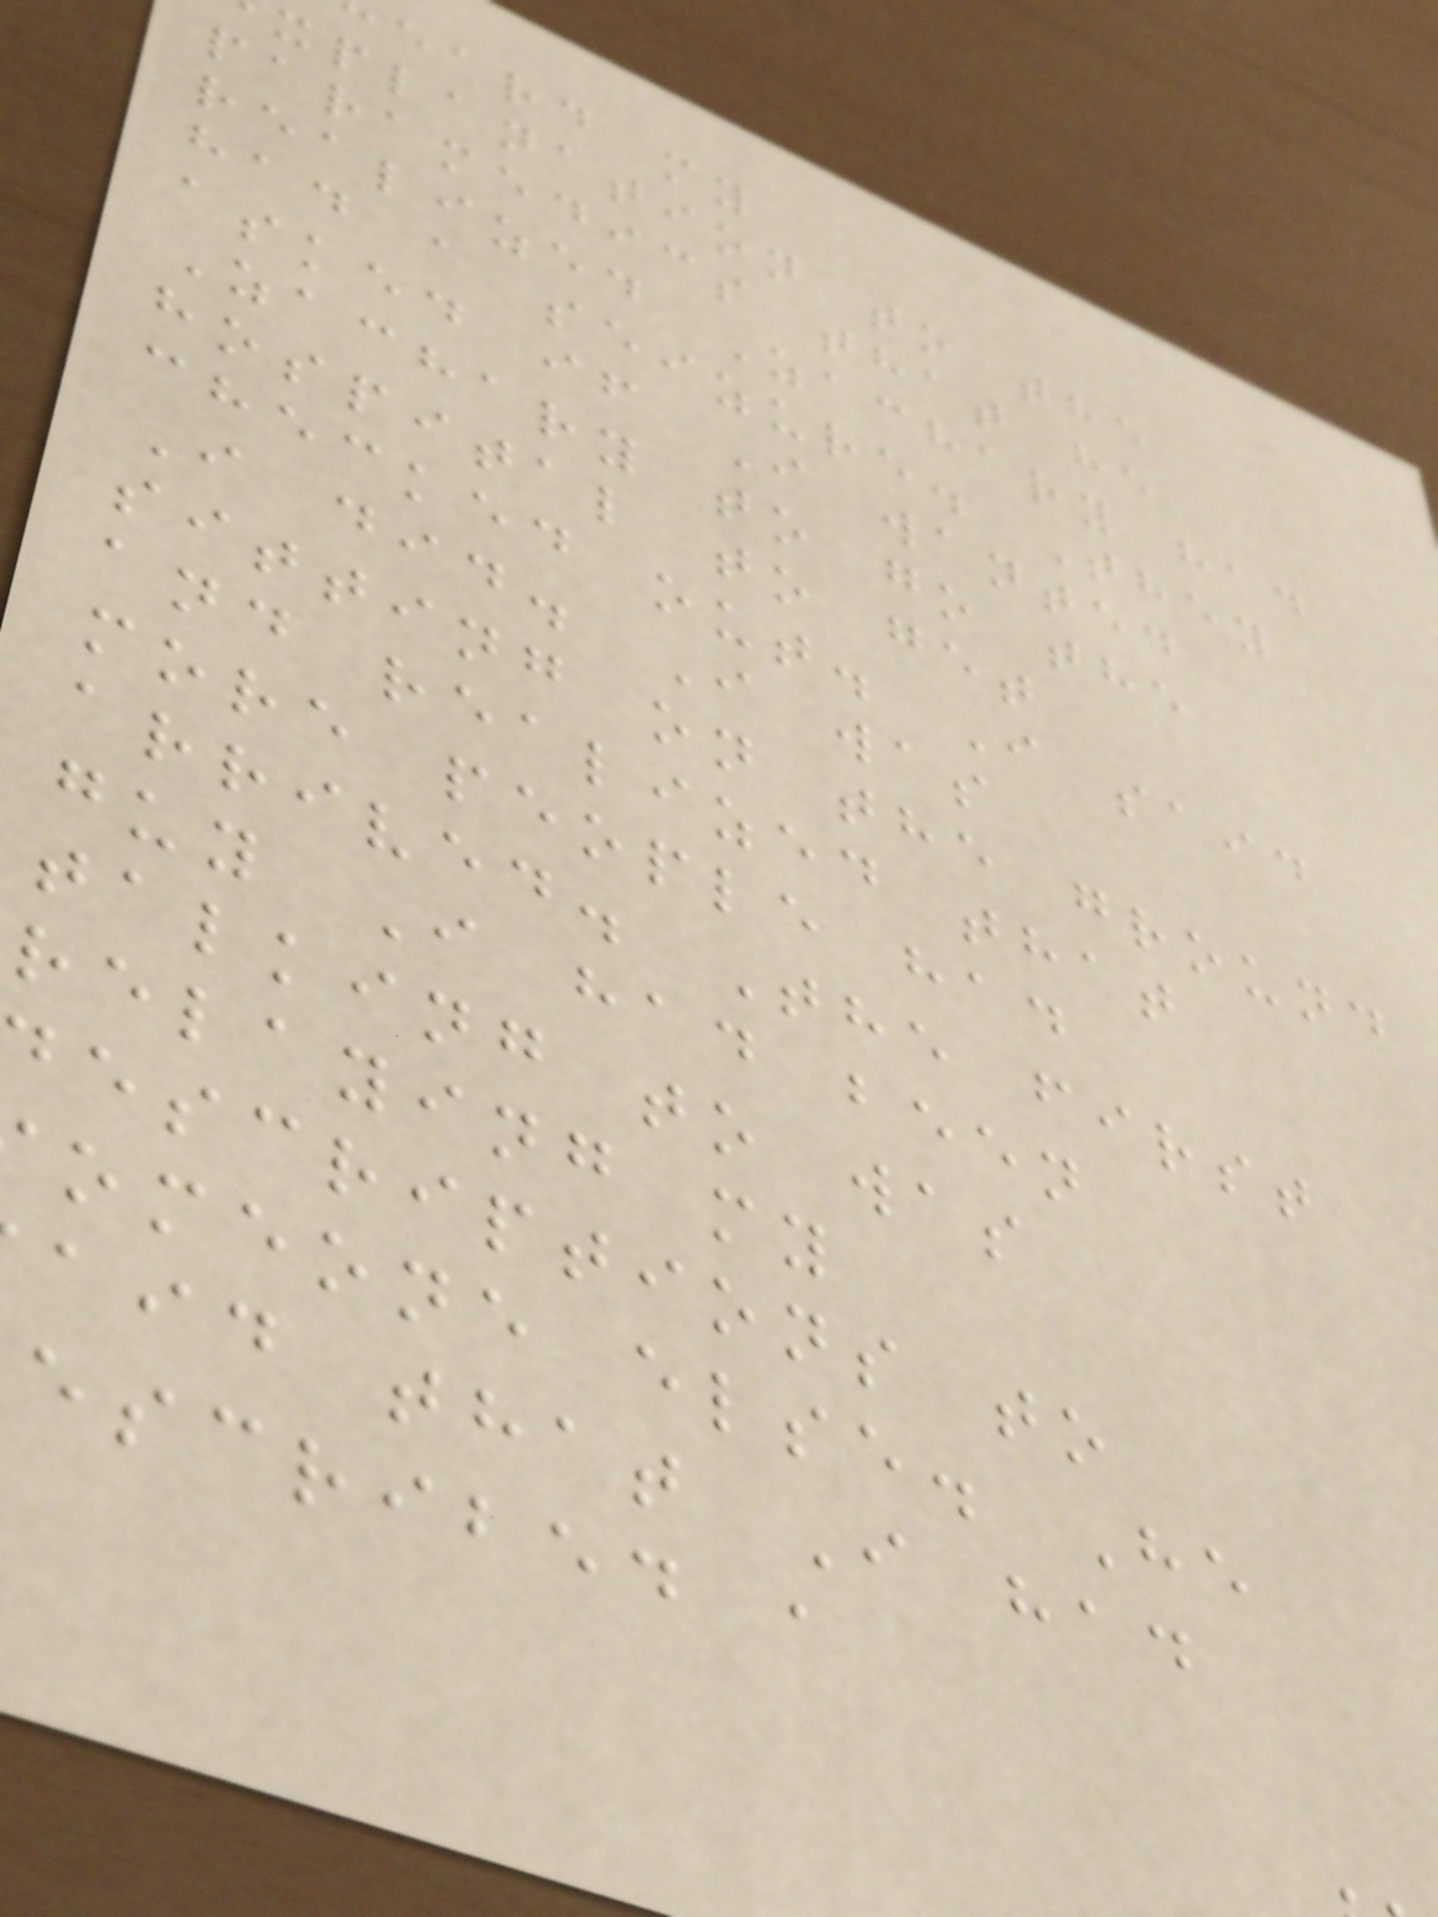eard my
xplanation to the
paramedics that he
realized Zachary had
had a seizure. They
asked if I wanted
Zachary to go the
hospital to get
checked out. I said
I did. I was
sitting on the ground
and realized that
more people had
arrived. The first
guy I had been
talking to was
relaying my
escriptions to
omeone else. He
aid that I had
escribed a
